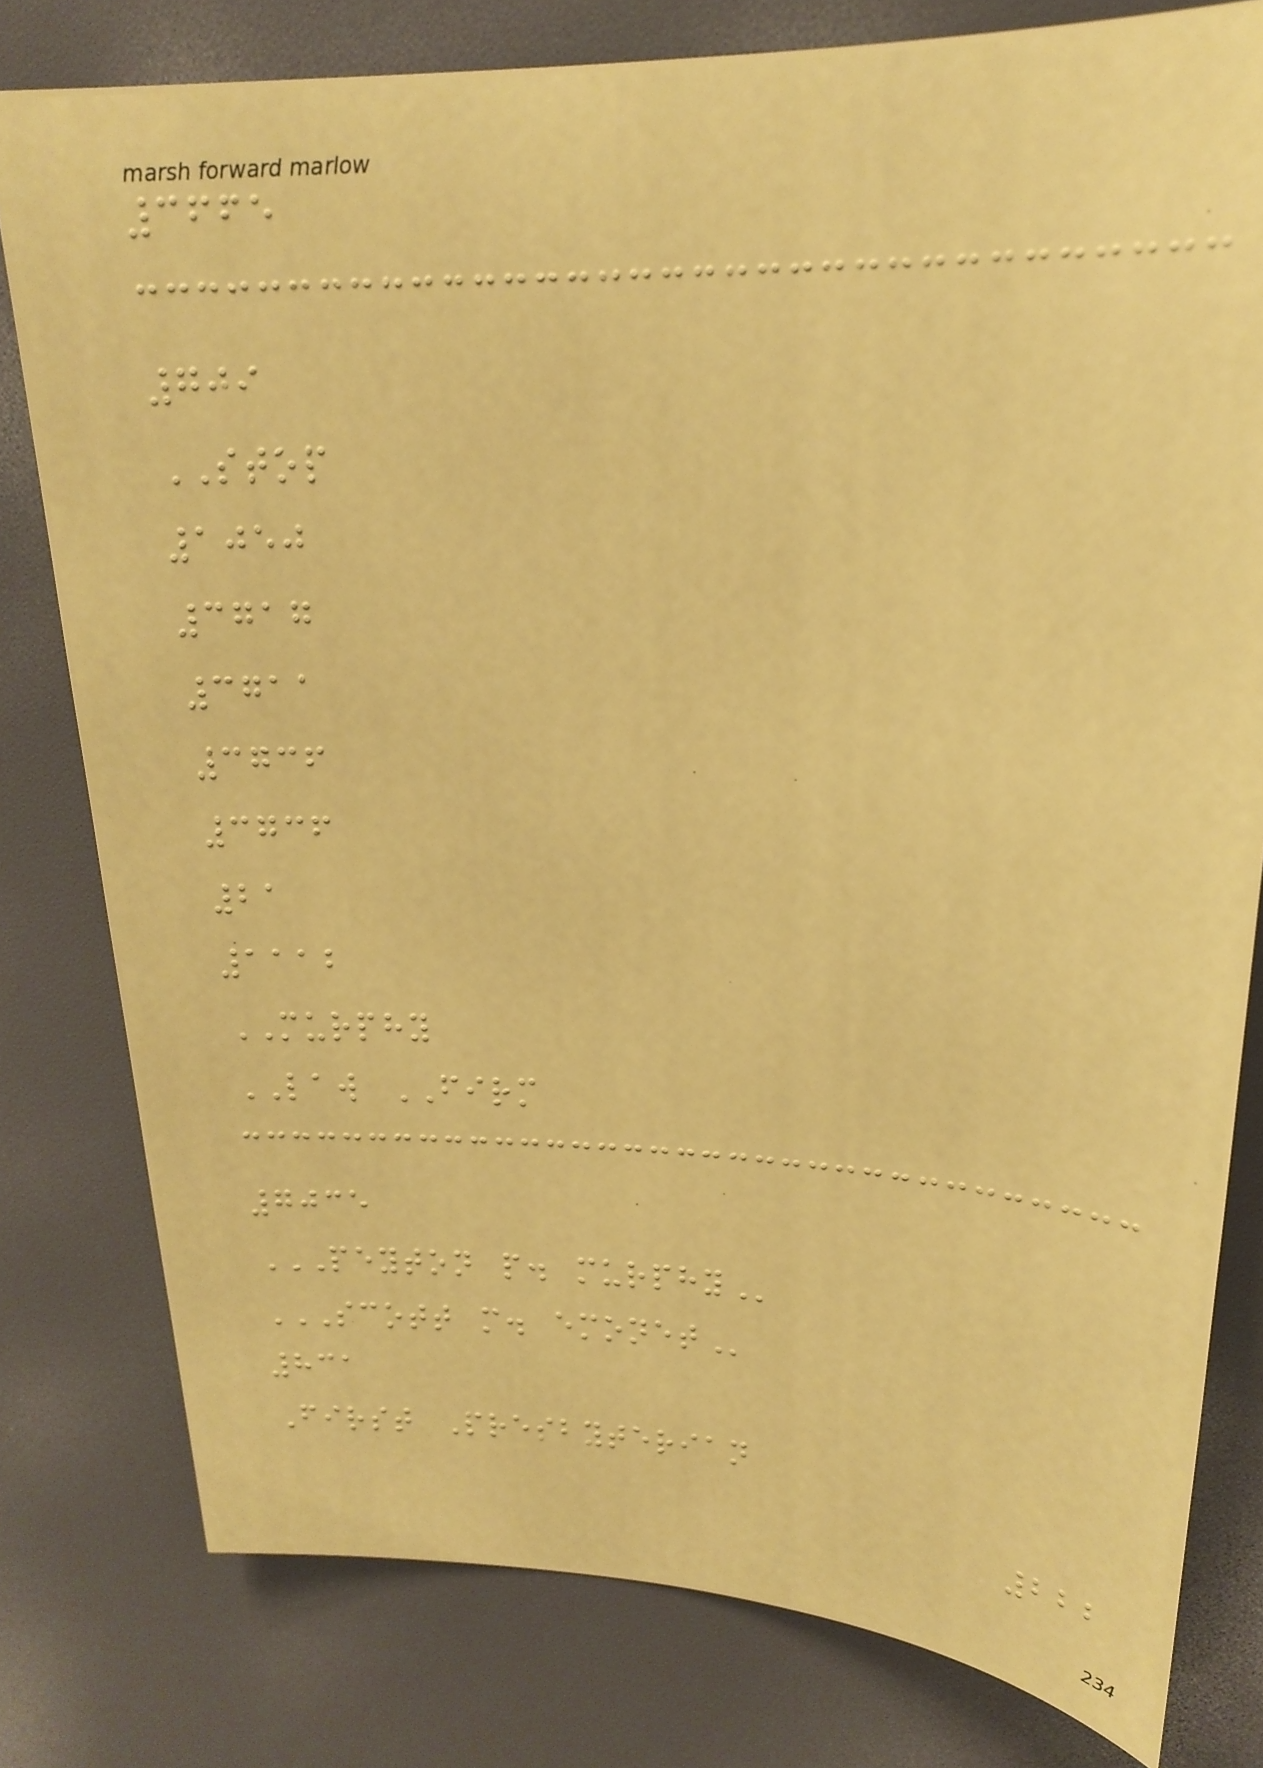3665
709
STOP
1050
3717
3711
3736
3736
21
1112
MURPHY
LAW FIRM
7035
PEYTON P. MURPHY
SCOTT M. EMONET
831
First Presbyterian
222
